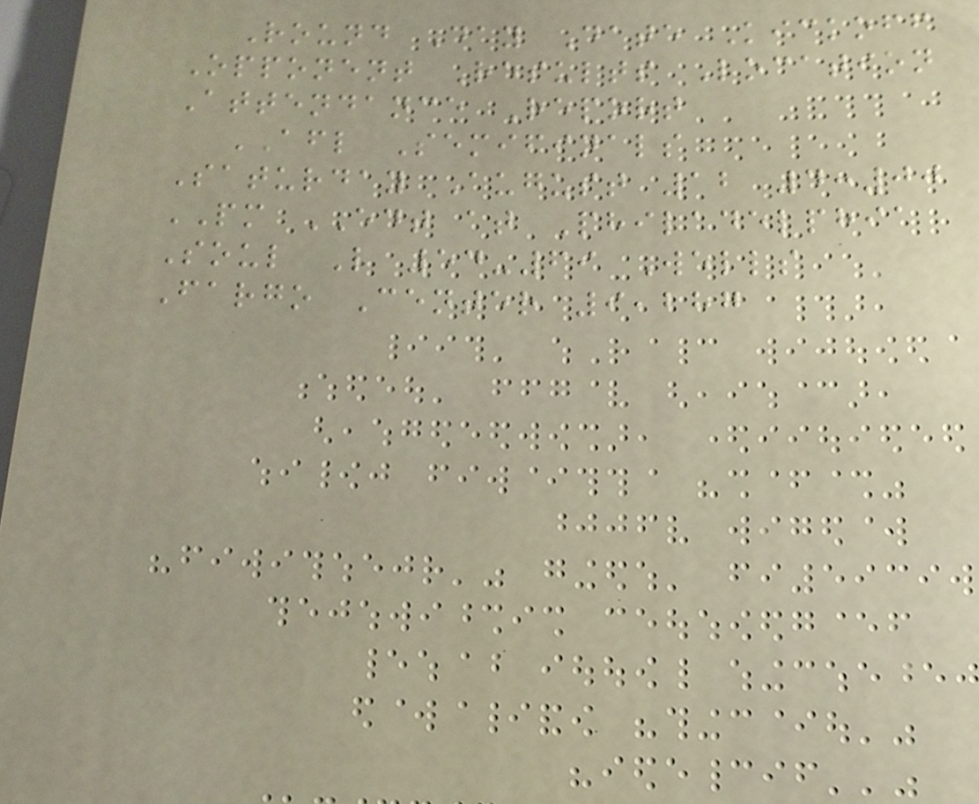Round Day Date Kickoff
Opponent Results Location
Attendance Report
AFL Semifinals
Saturday August 12 4:00
PM EDT at Philadelphia
Soul L 54-69 Wells
Fargo Center 9,287
